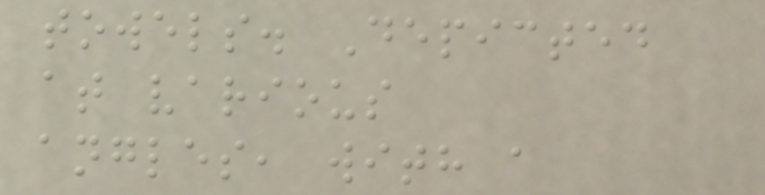towels. Depicted
at various
angles, with a
